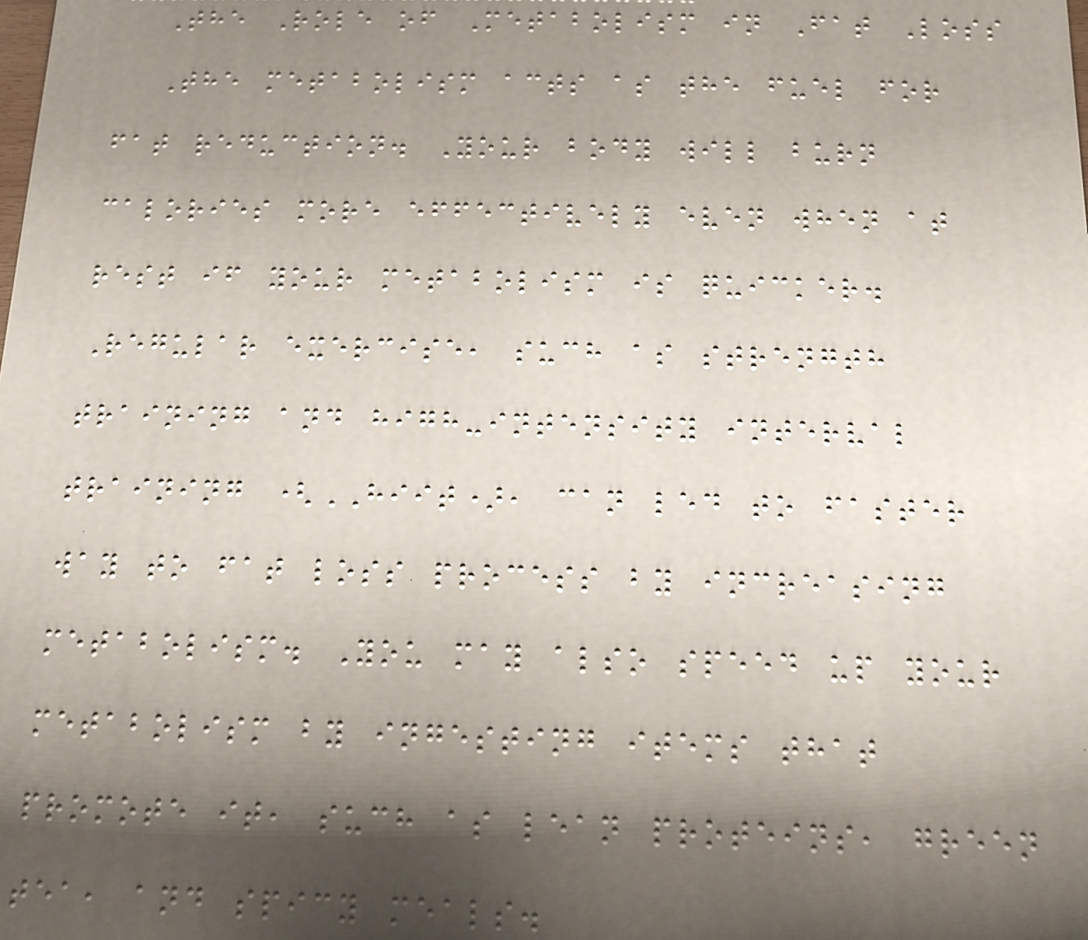The Role of Metabolism in Fat Loss
The metabolism acts as the fuel for
fat reduction. Your body will burn
calories more effectively even when at
rest if your metabolism is quicker.
Regular exercise, such as strength
training and high-intensity interval
training (HIIT), can led to faster
way to fat loss process by increasing
metabolism. You may also speed up your
metabolism by ingesting items that
promote it, such as lean proteins, green
tea, and spicy meals.
